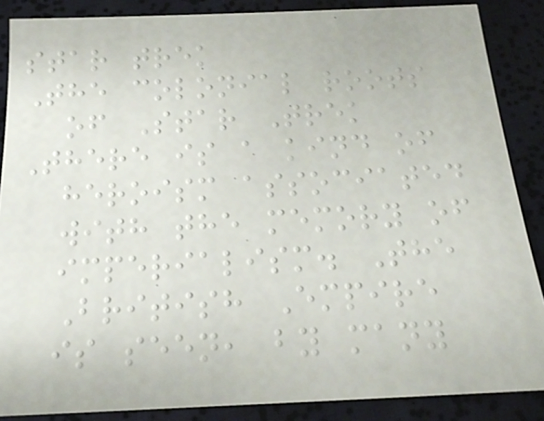star trek
The colonial roots
of Star Trek
There is a kind of
heroism associated
with the memory of
imperialism. The
British Empire
is seen, by many
